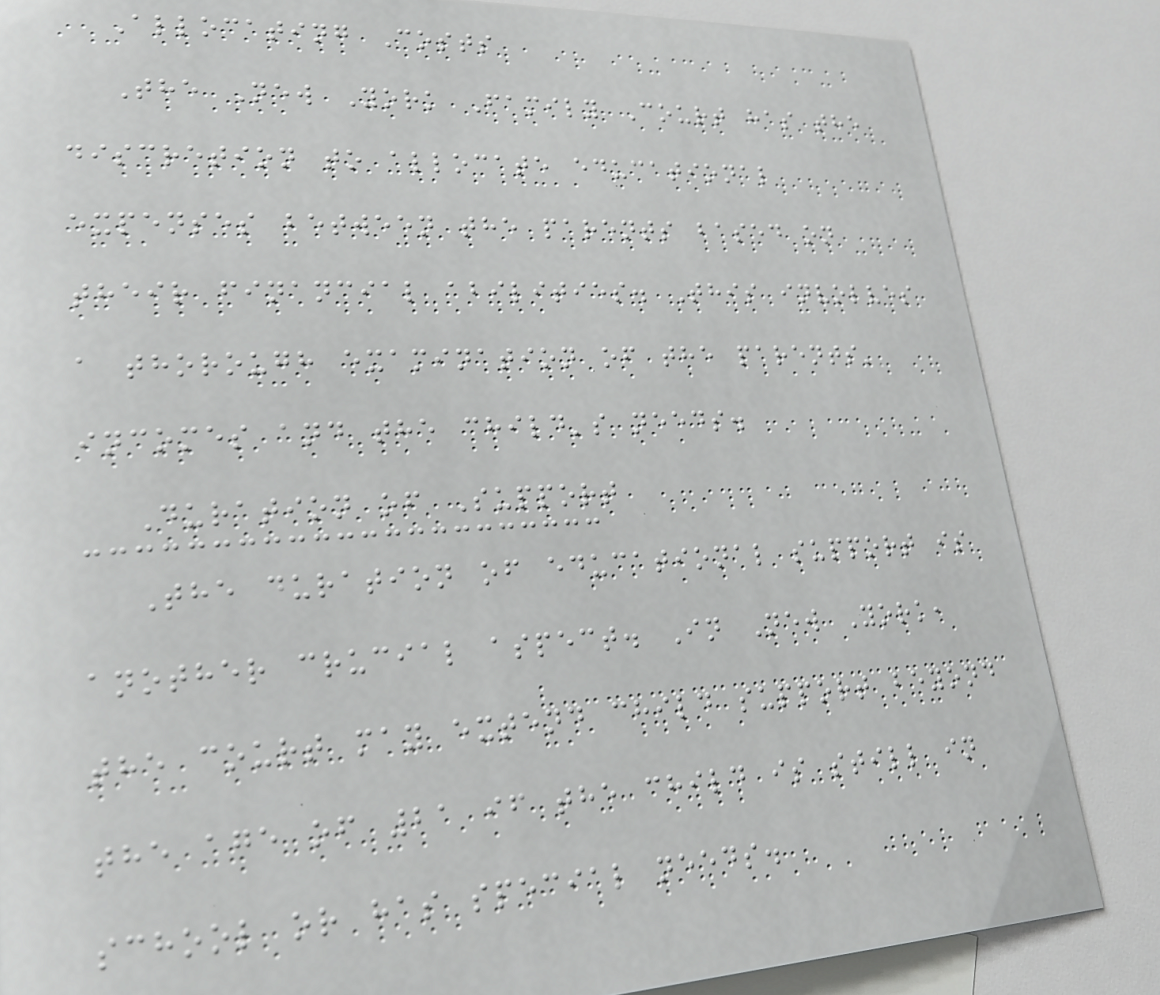Allocating Costs
The New York Family Court has the
discretion to allocate educational
expenses between the parents based on
their financial abilities. This involves
a thorough examination of the parents'
incomes and the child's needs.
Duration of Support
The duration of educational support is
another crucial aspect. In New York,
the court may extend child support beyond
the age of 21 if the child is still in
school or has special needs.
